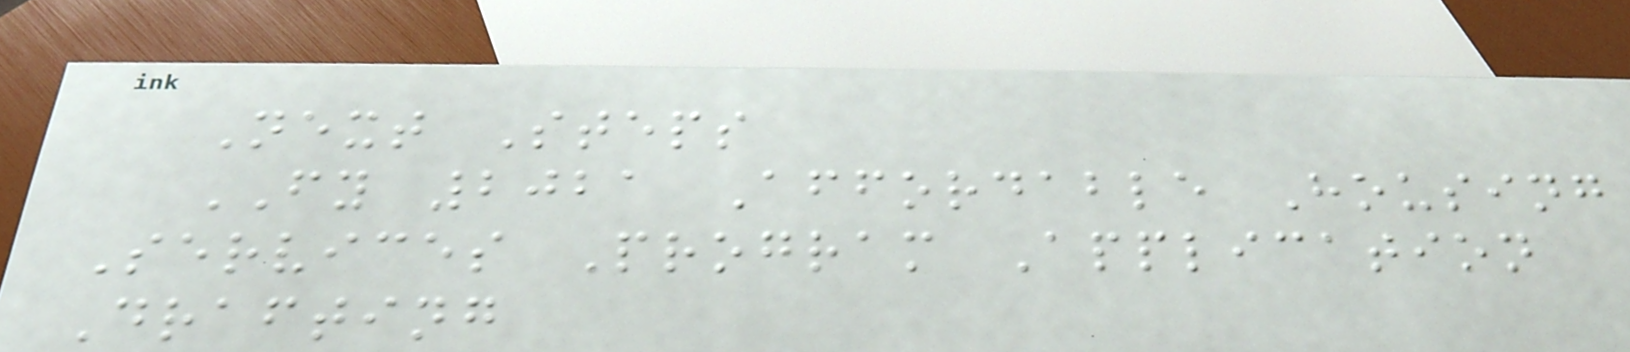Next Steps
FY 2021 Affordable Housing
Services Program Application
Drafting
